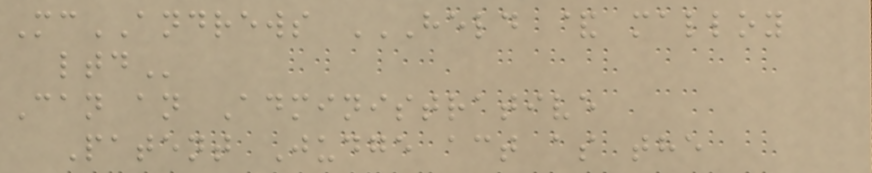McANDREWS HELD & MALLOY
LTD
Can an Administrative
Patent Judge act as the
